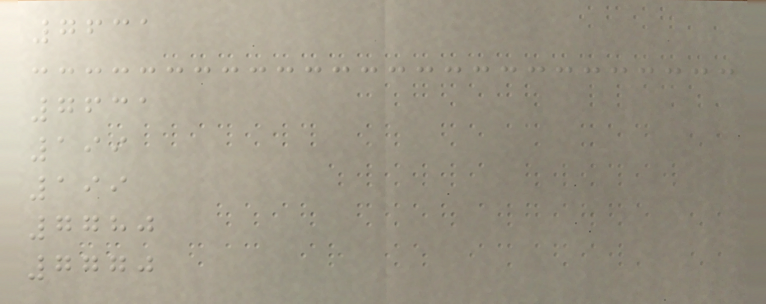7631
7631
199
199
7780
7770
